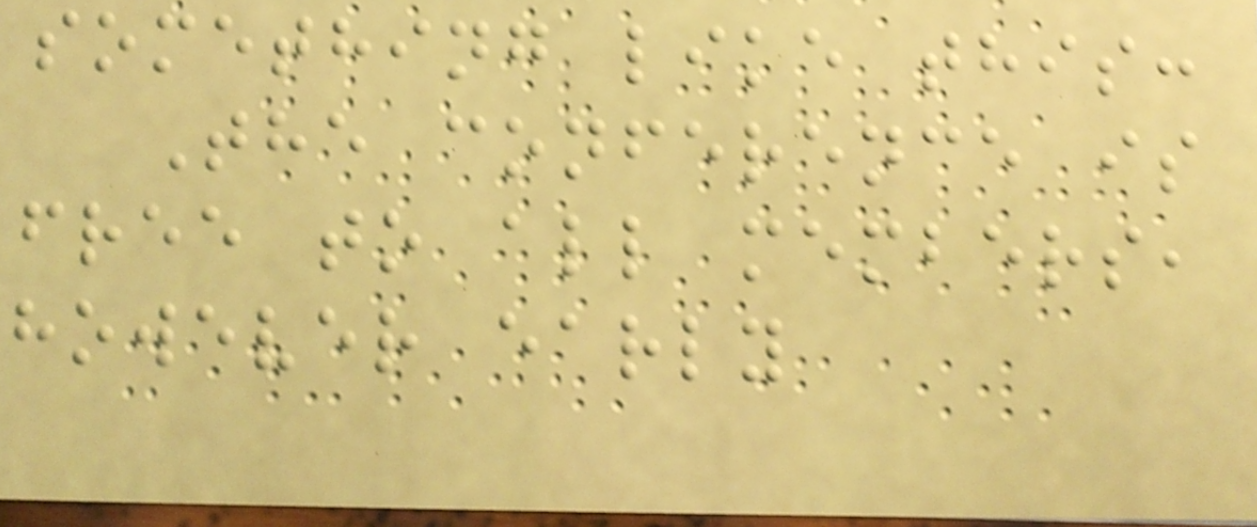something like this:
The conference is
free to all members,
however early
